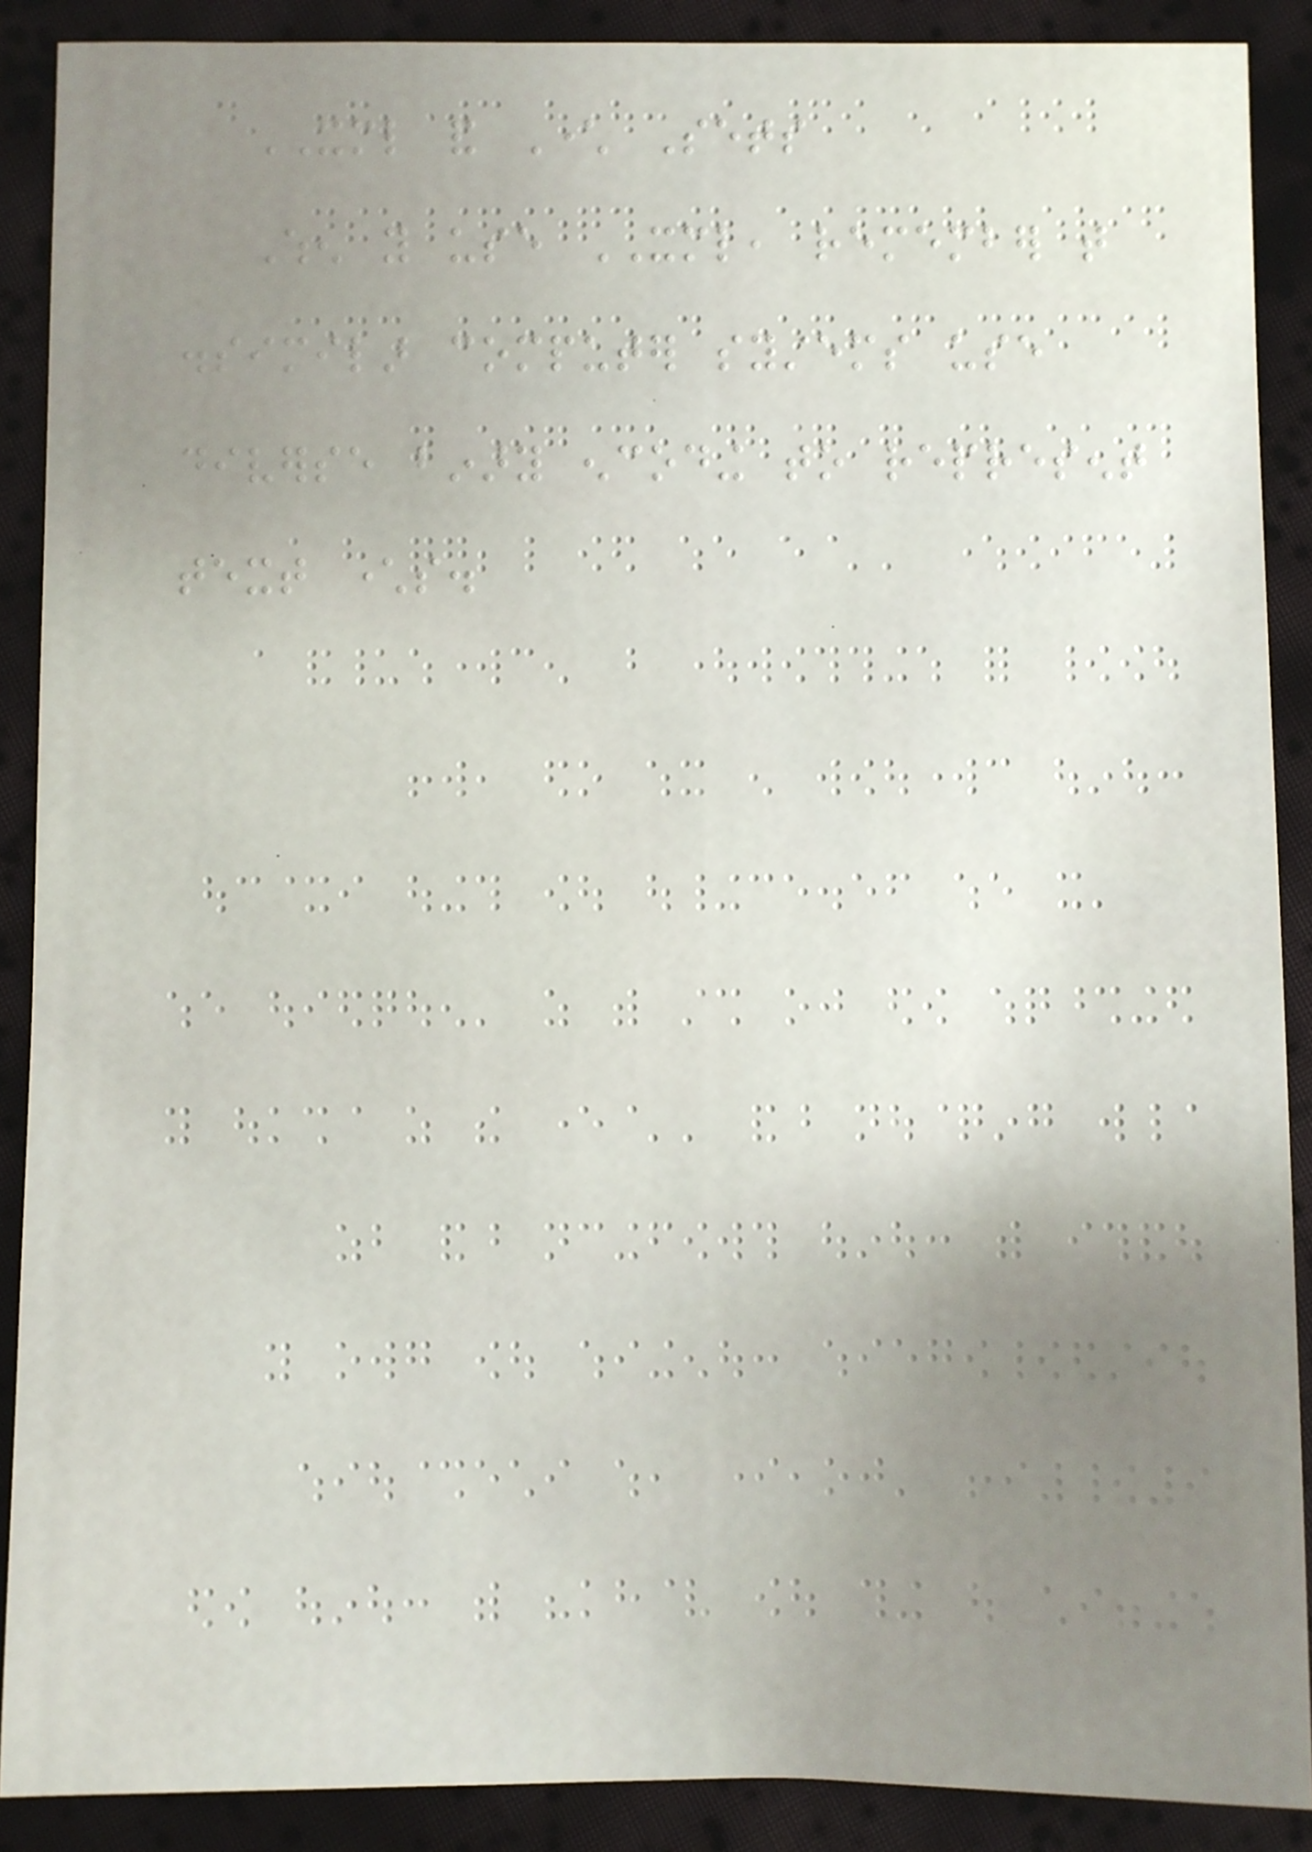XML and Character Sets
When you use XML, remember that
dissimilar computer systems use
diverse binary encoding to represent
text characters.
